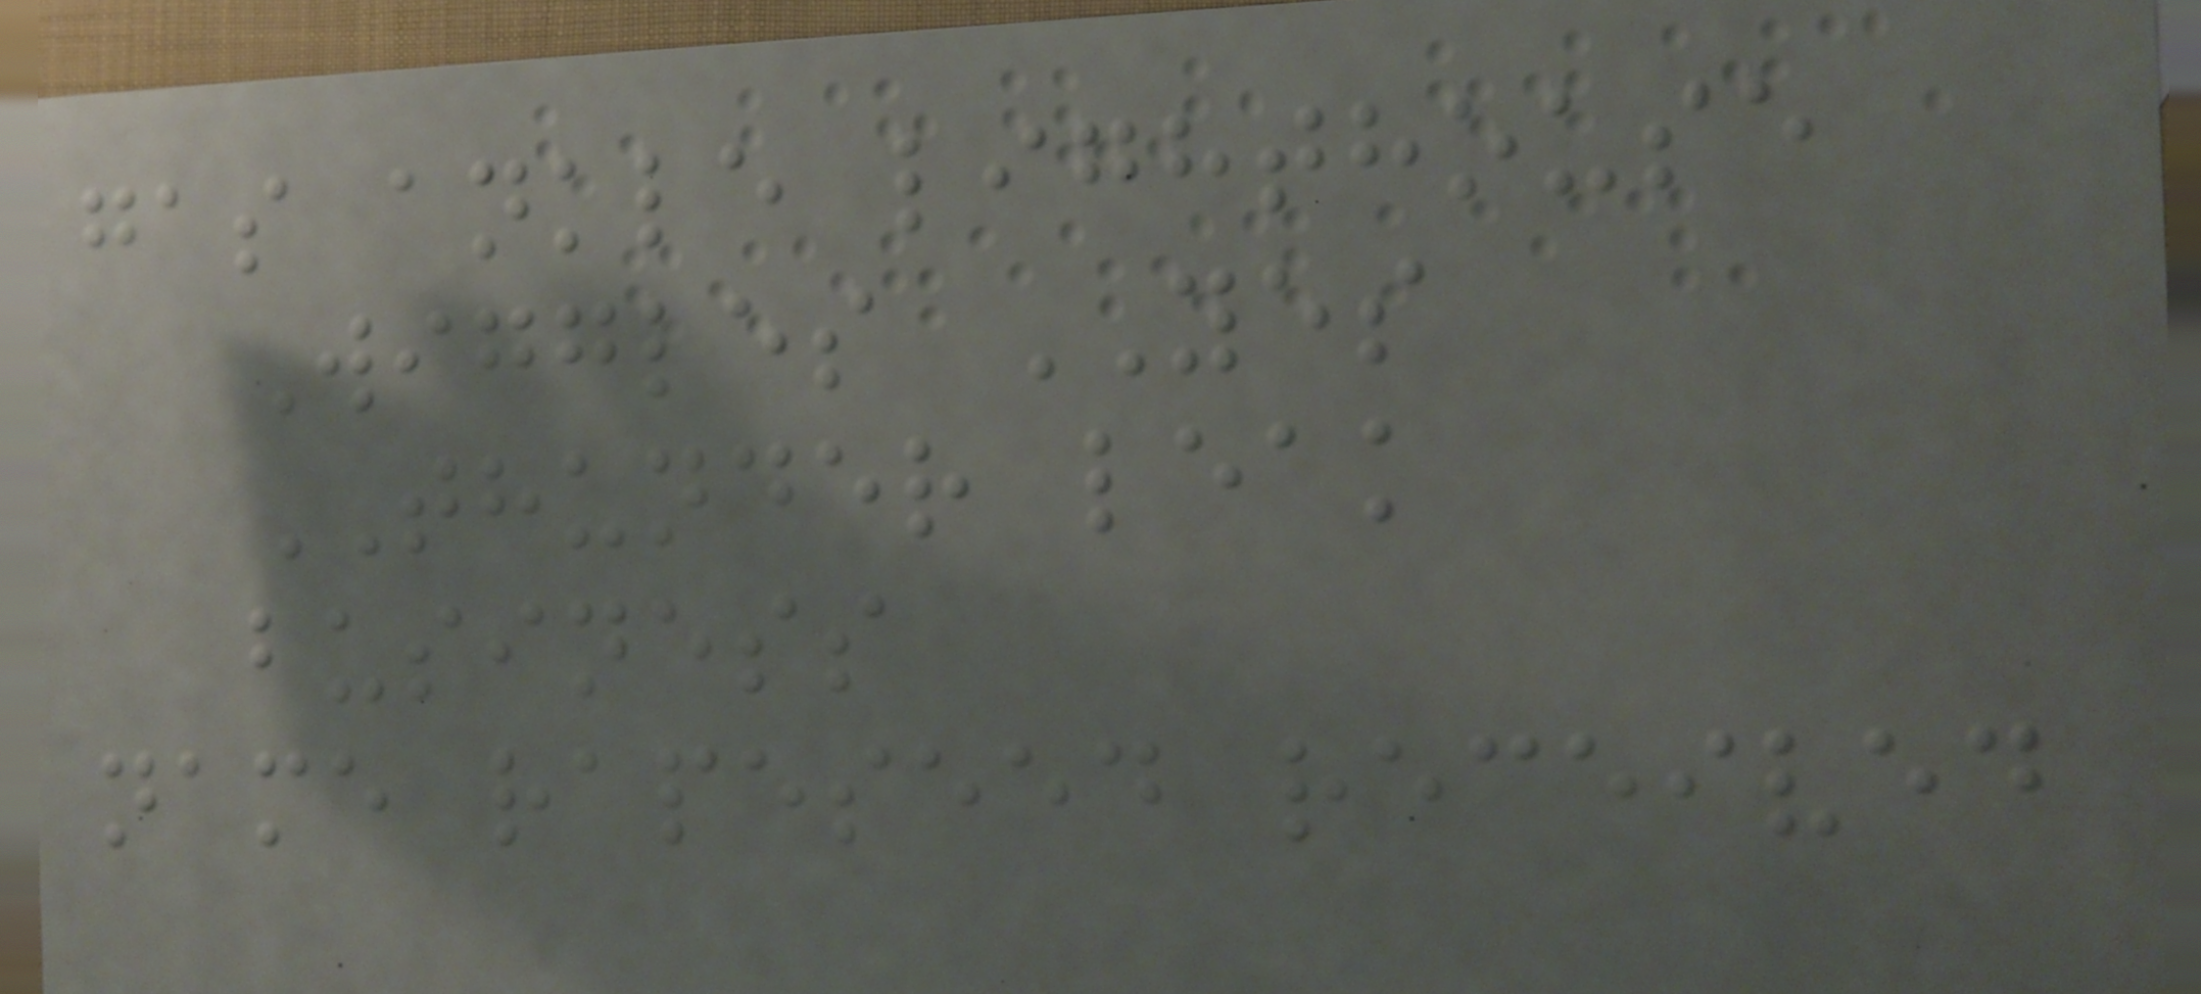gas ankle lighthouse
Wiggles YES
THUNDER leak
business
name rapeseed received
